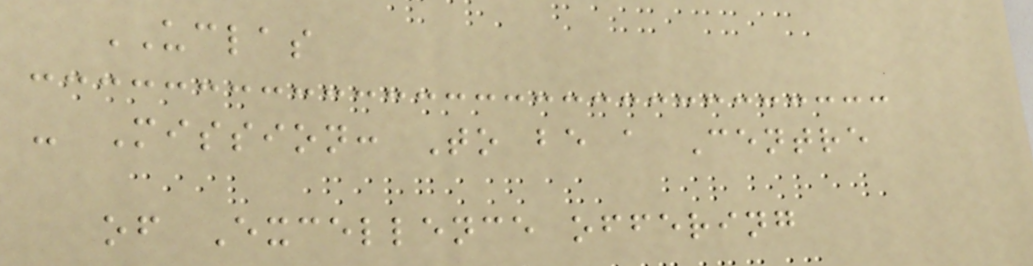UCLAS
- Mission: To be a Centre
of Excellence offering
